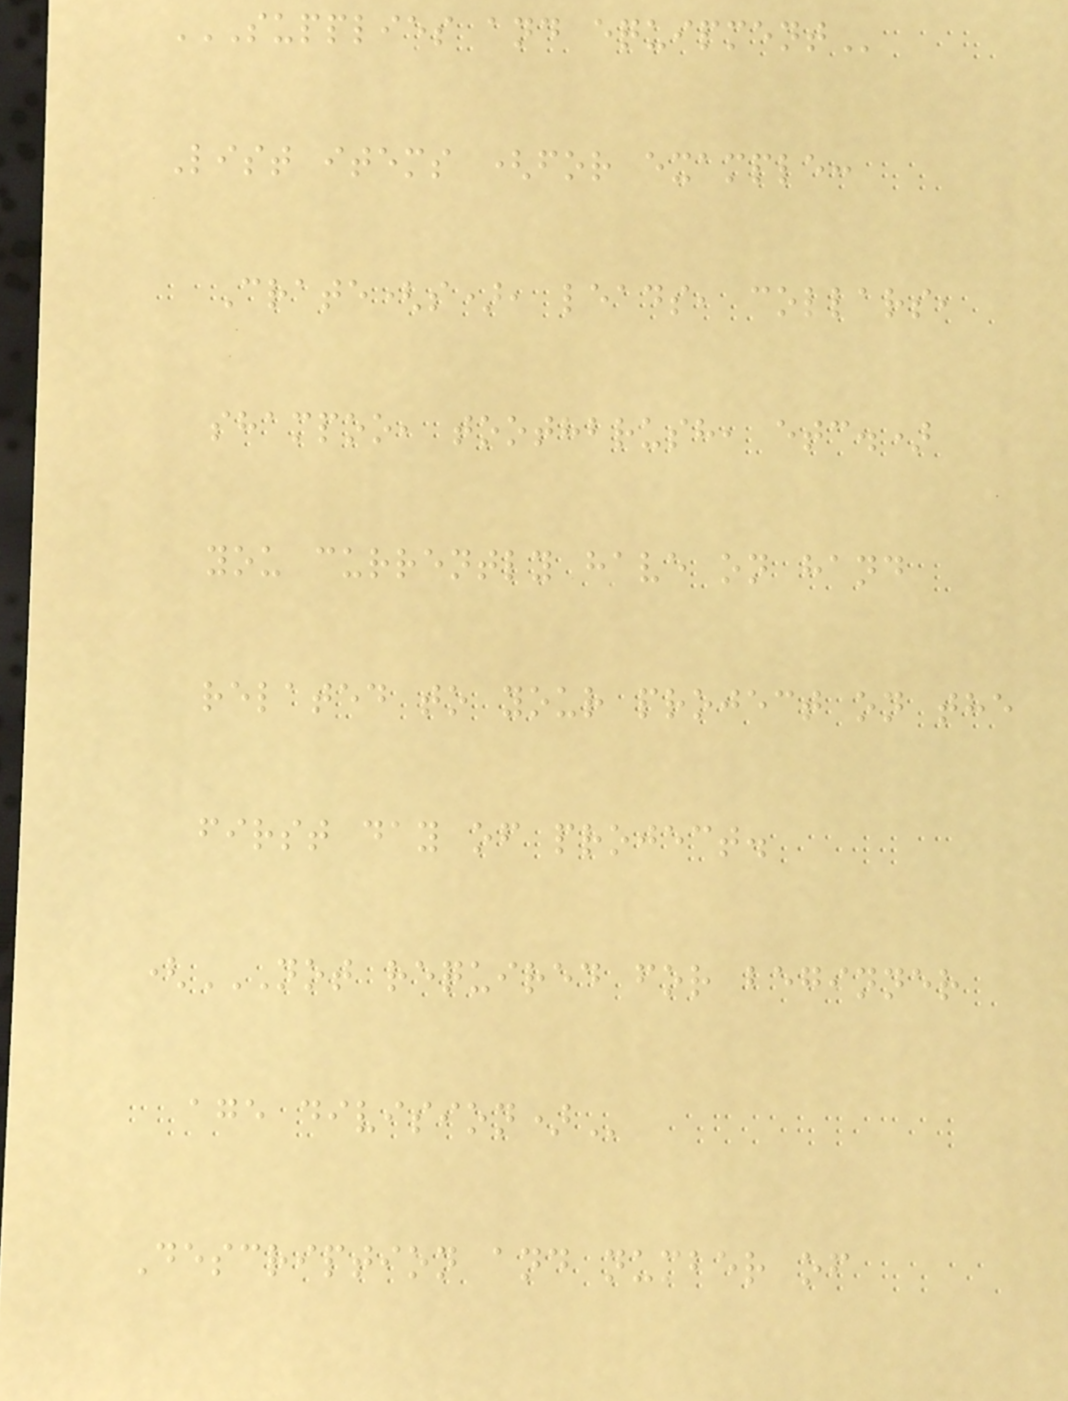SUPPLIES AND EQUIPMENT
List items (for example:
Crate(s), leads, collars,
shampoo, toothbrush, etc.)
you currently have on hand
related to your project on the
first day of project.
(NOT REQUIRED FOR BEGINNER
AGE DIVISION)
Description and number of
